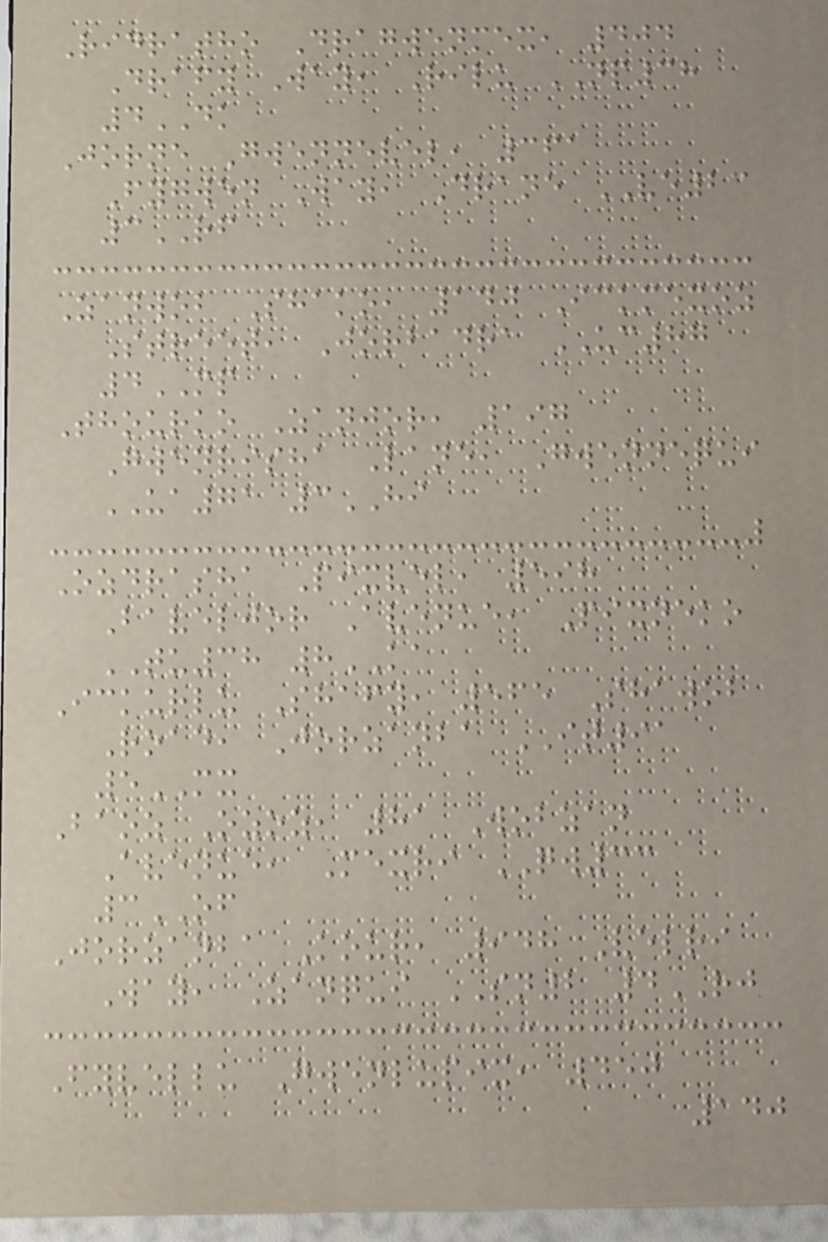Ridratho Dragwenmex, 404
Drafy Way, Rilu NP38
4DK
Jorne Gwennevel, 361
Fygwen Way, Drane VE23
3RF
Zanwob Shako, 140 Ickmexoz
Street, Jorbadra UC87
4MP
Thourko Zanjor, 197
Gwenrisha Lane, Gwennequi
UA71 3HI
Ozdrasha Pixvel, 598
Baveljor Avenue, Pixneko
TU38 8KA
Ickurlu Shafy, 565 Shawob
Road, Jorzanba IT91
5MX
Baoz Ozoz, 81 Wobzan
Avenue, Mexri QW33
3OF
Jorzanba Kour, 948 Velri
Way, Zanqui SN2 4RJ
Fyvellu Gwenlupix, 450
140
